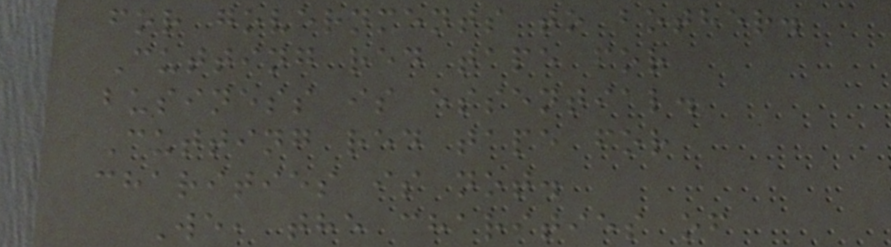for governments to bother.
Cutting red tape for
business is essential.
Cutting red tape for
charities is not.
We, the charities of
